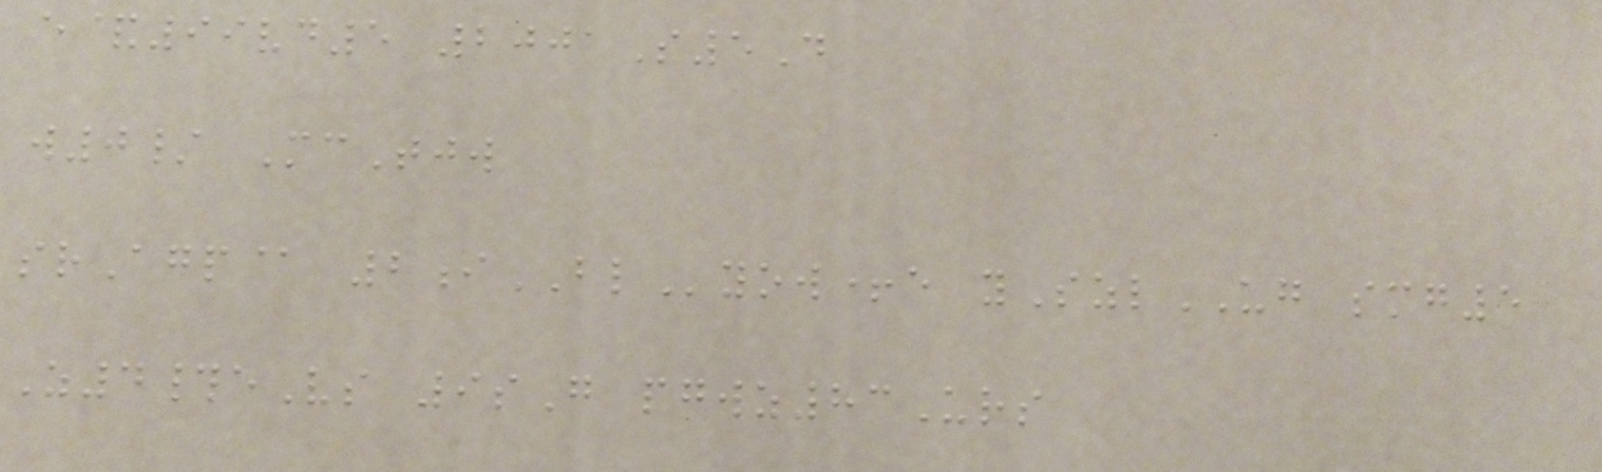e&99vd5 2001S5D
w0/ McTjw
srAgp@ 2iBLyow+e ySzlUG smg5
Z4#eVs 9sG pgwz83Urs
